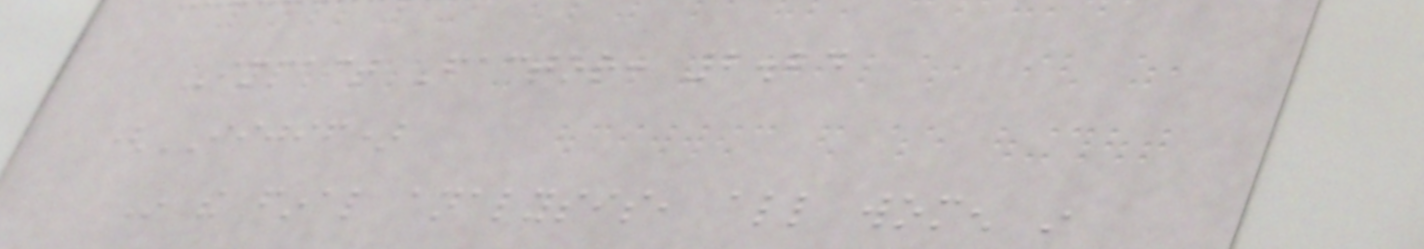Impact Factor: 2.24
(IIJIF)
In the final analysis, all women in
